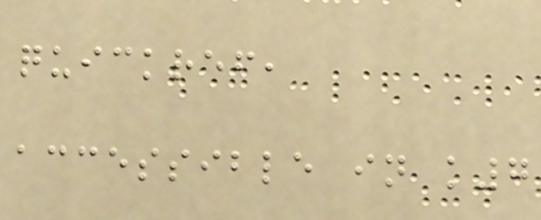quickref,
accessible in k7
